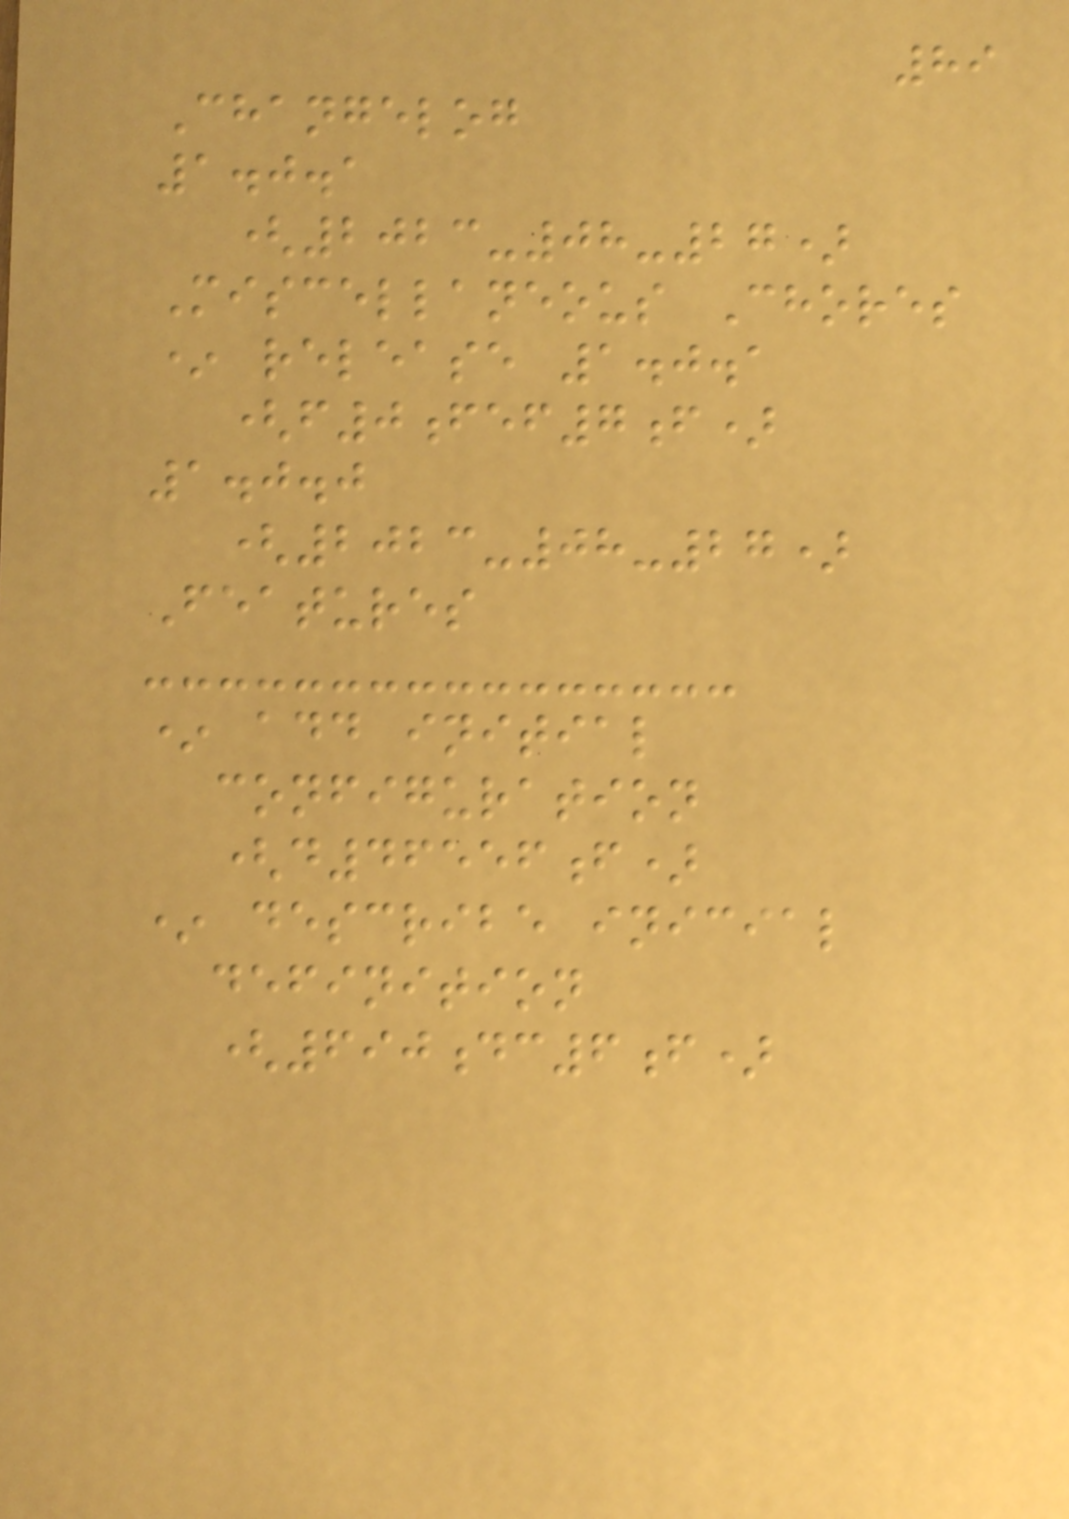89
Changelog
1.0.1
(2023-08-27)
Miscellaneous Chores
* release 1.0.1
(f0fef7f)
1.0.0
(2023-08-27)
Features
* add initial
configuration
(d46556f)
* describe inicial
definition
(690dc6f)
